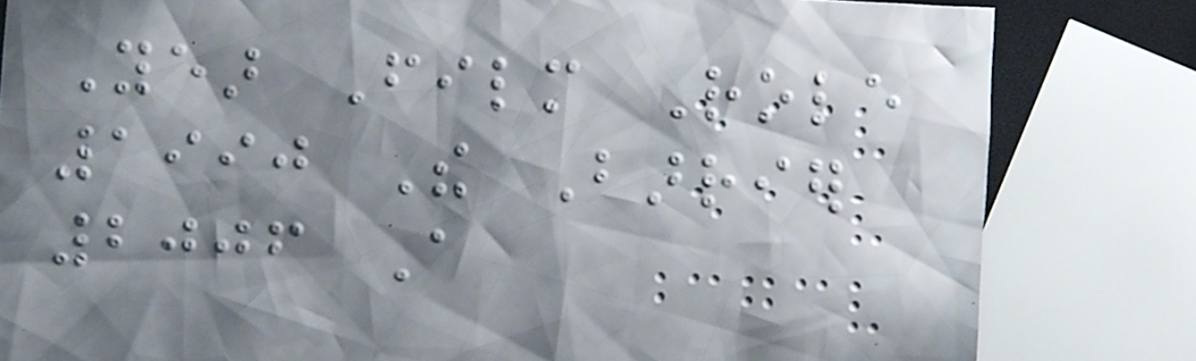Year Film Role
1990 The Barrier
2006 A
